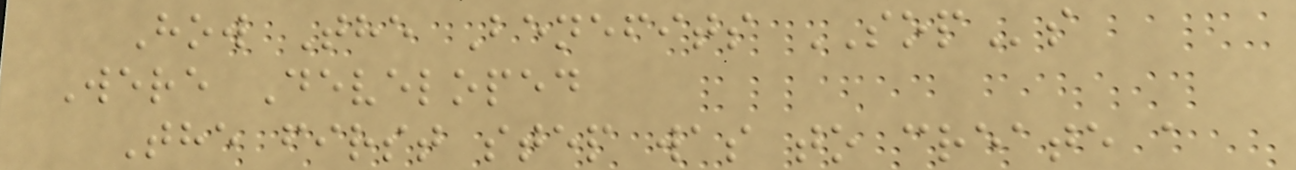How The Benefits SOPs
Were Developed
The first step was to create a
